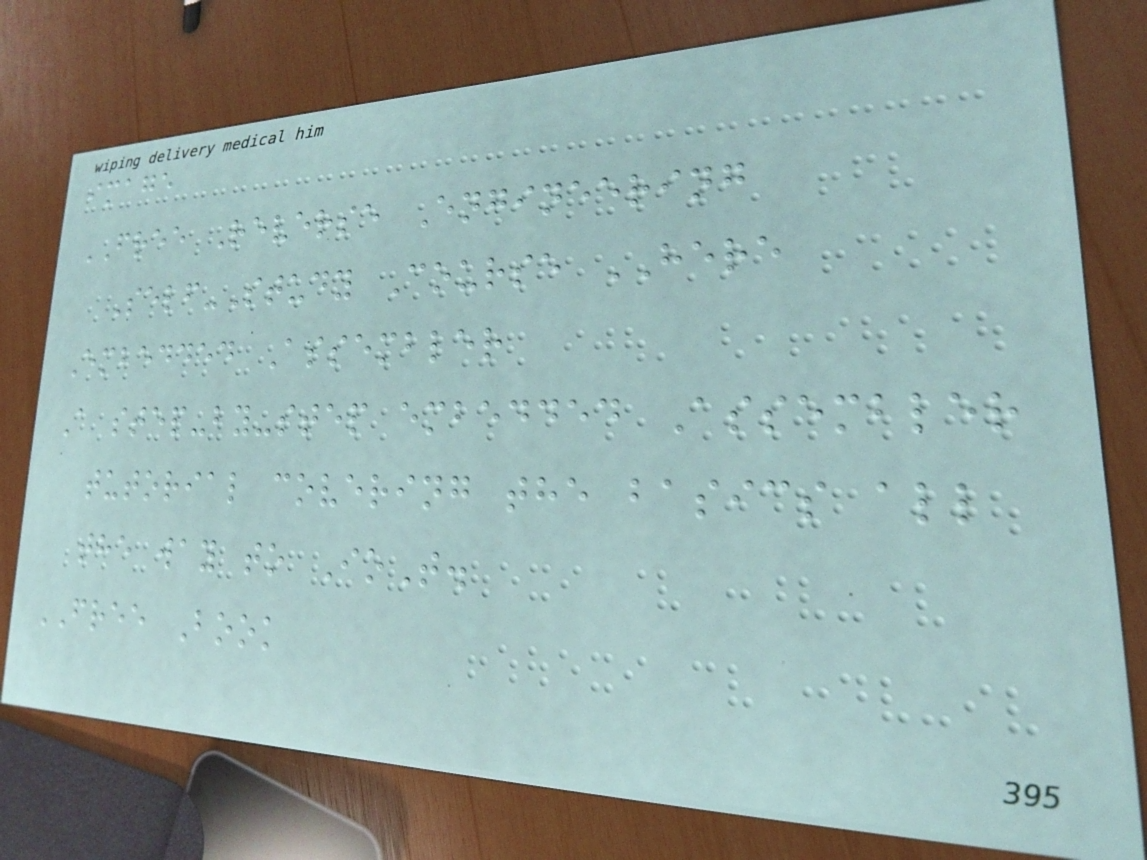image
FREE Reverse Engineering
Self-Study Course HERE
Embedded Assembler
A step-by-step embedded Assembler
tutorial covering the basics all
the way to IoT.
FREE Book
